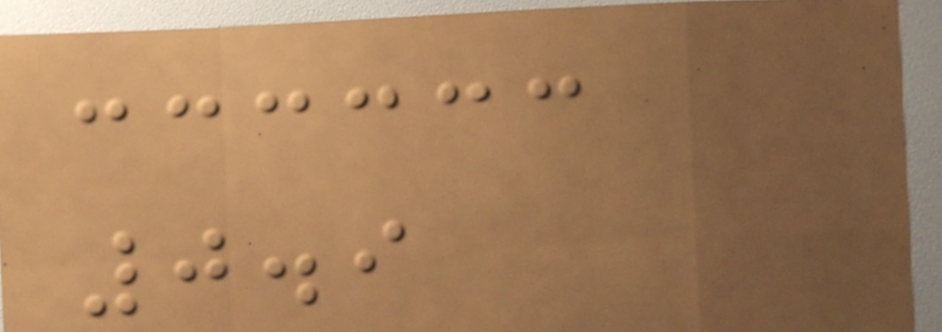0.9
